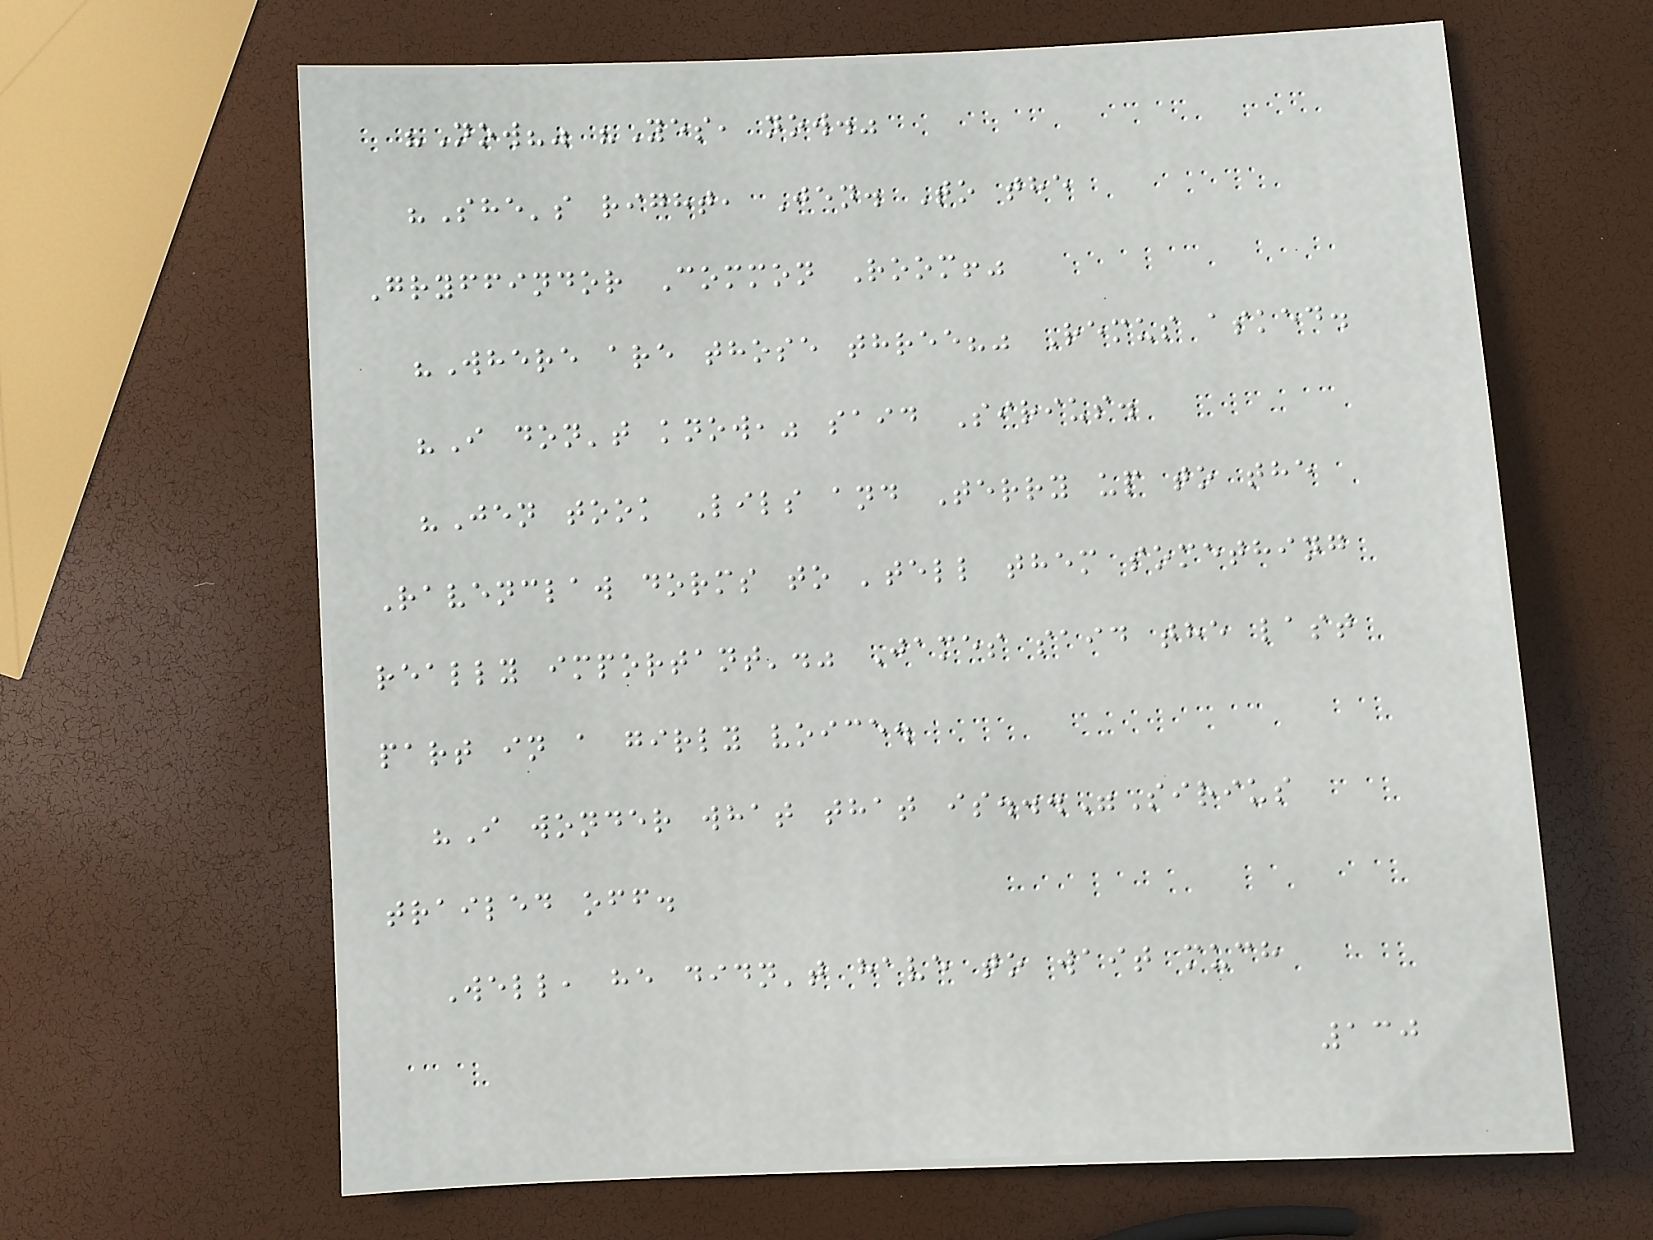"Now?" "Yes, now."
"She's right, Jen. To the
Gryffindor Common Room!"
"Where are those three?" Remus asked.
"I don't know," said Sirius.
"Jen took Lils and Terry up to the
Ravenclaw dorms to 'tell them something
really important'." James said the last
part in a girly voice.
"I wonder what that is..."Sirius
trailed off.
Well, he didn't have to wait much
130
